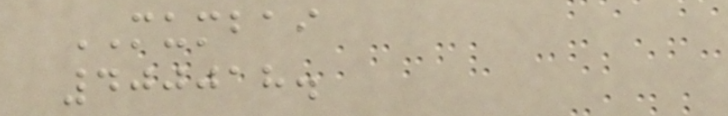MUMBAI
400018.
